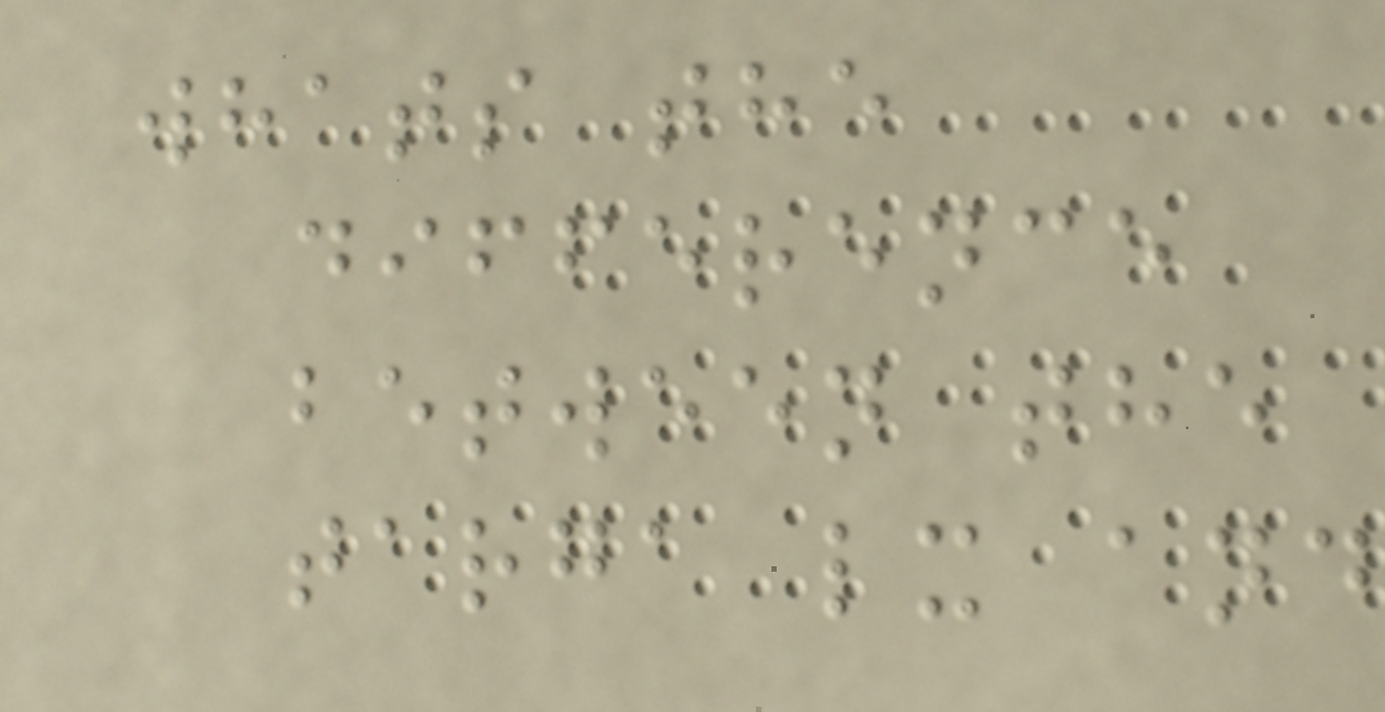whats the
difference
between the
targa lx and
